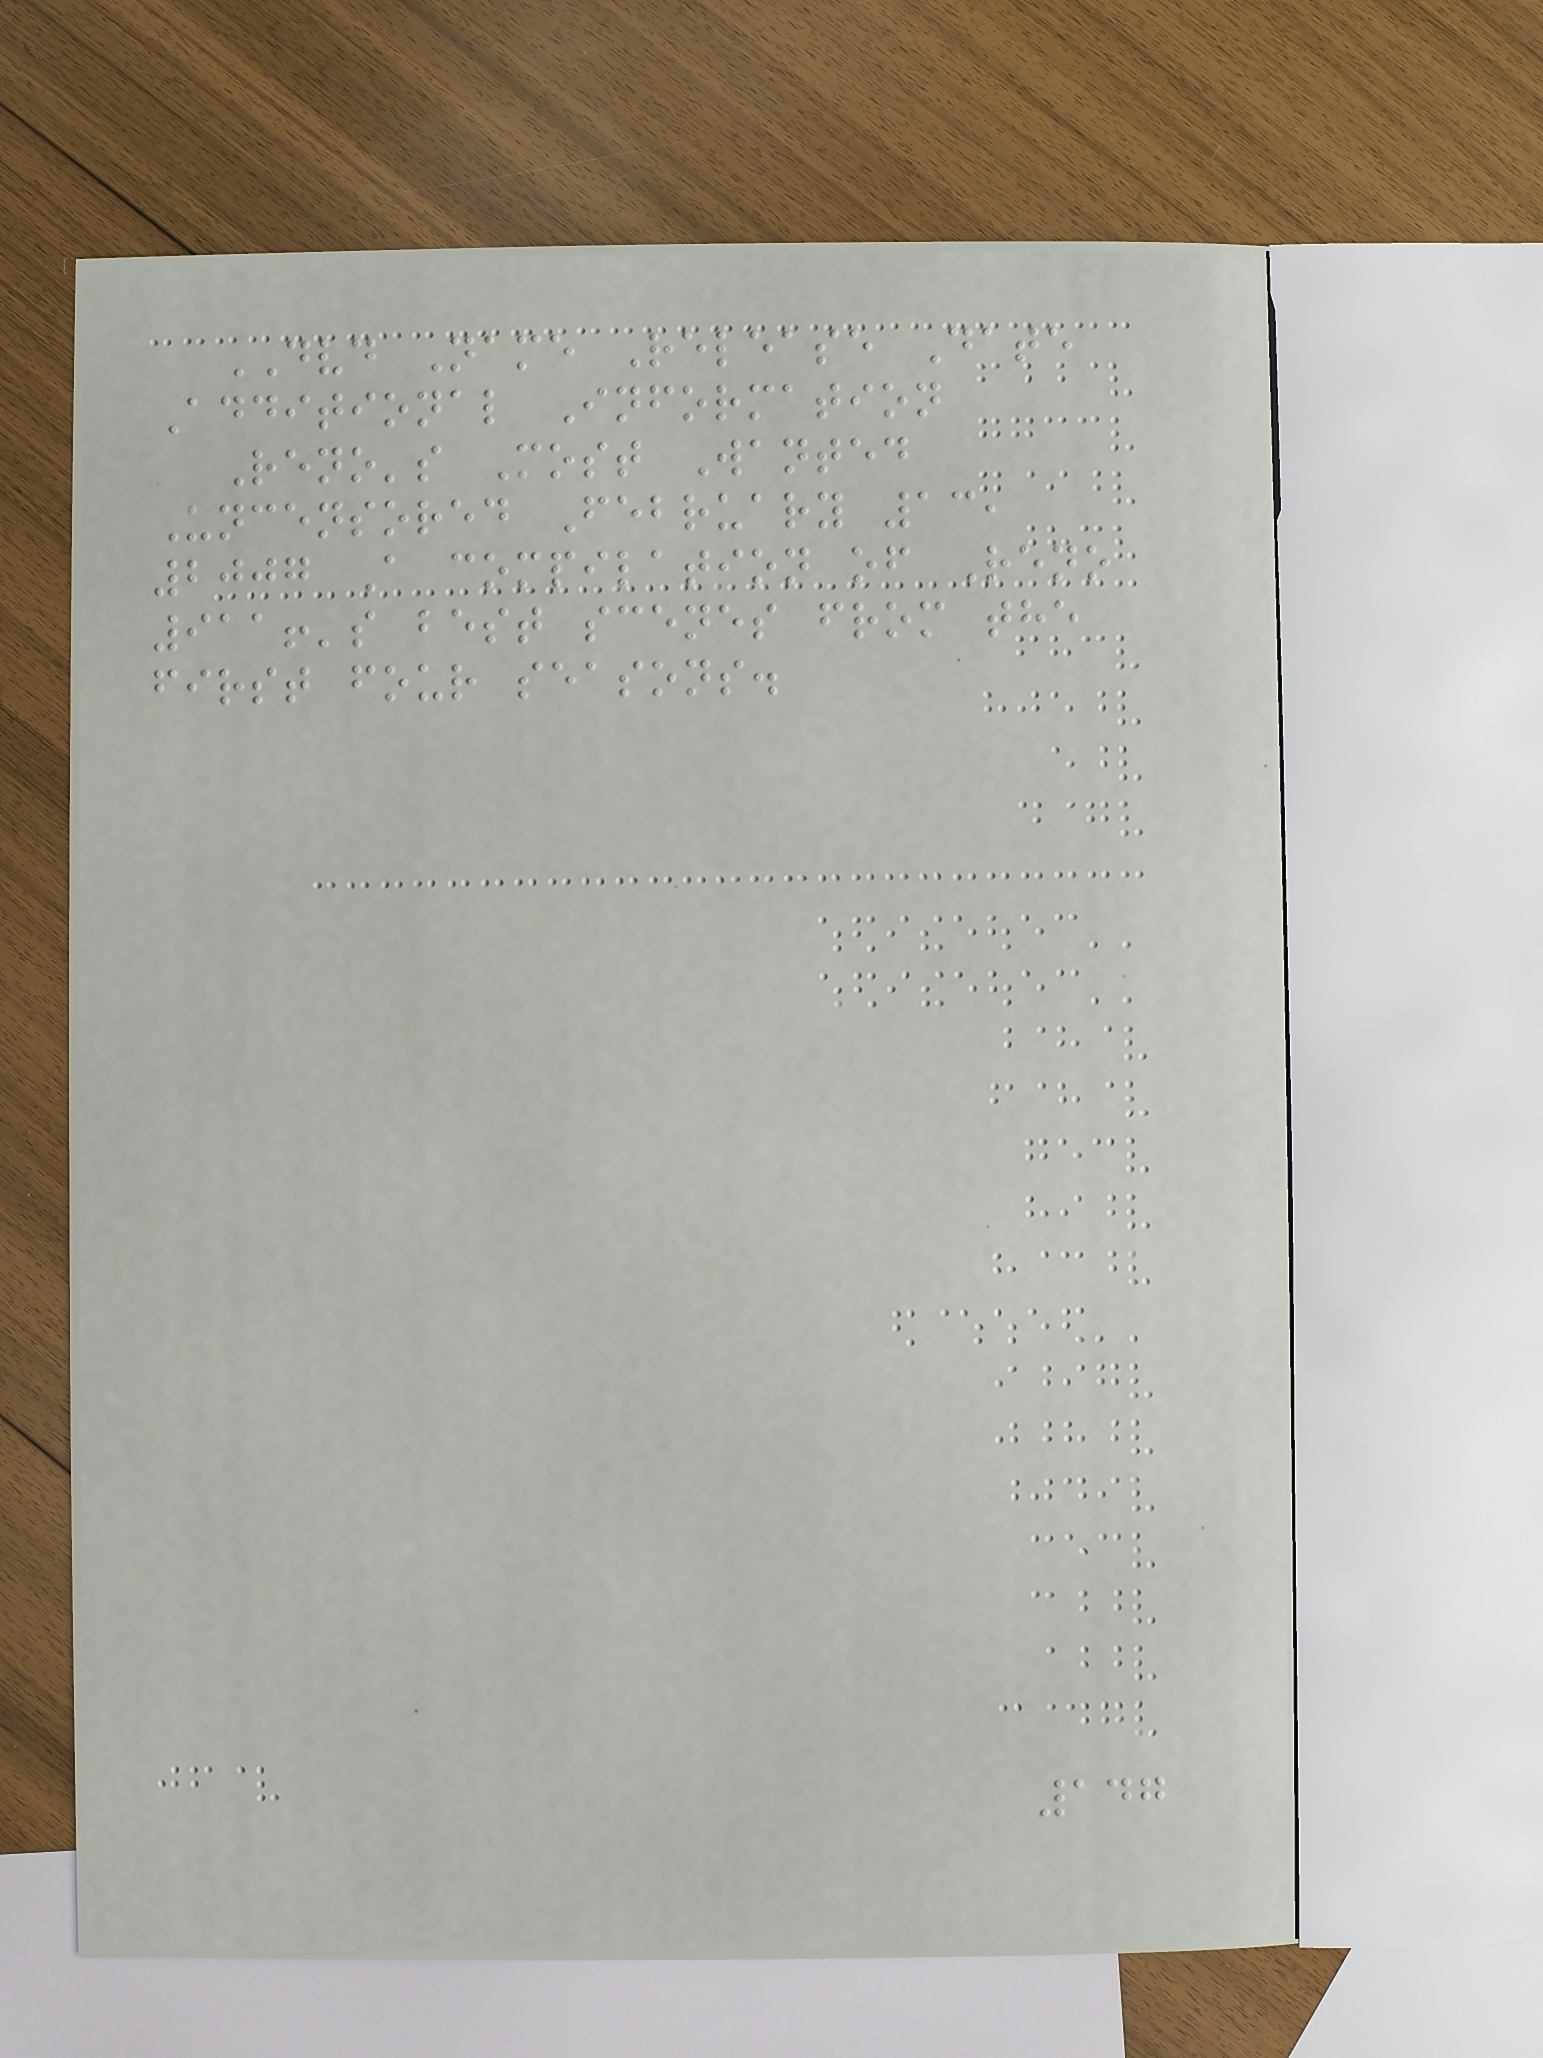DVD Name Release Date
Additional Information
Reno's Most Wanted
Uncensored February 13,
2007 A compilation of Reno
911!'s best scenes from the
first four seasons.
147
